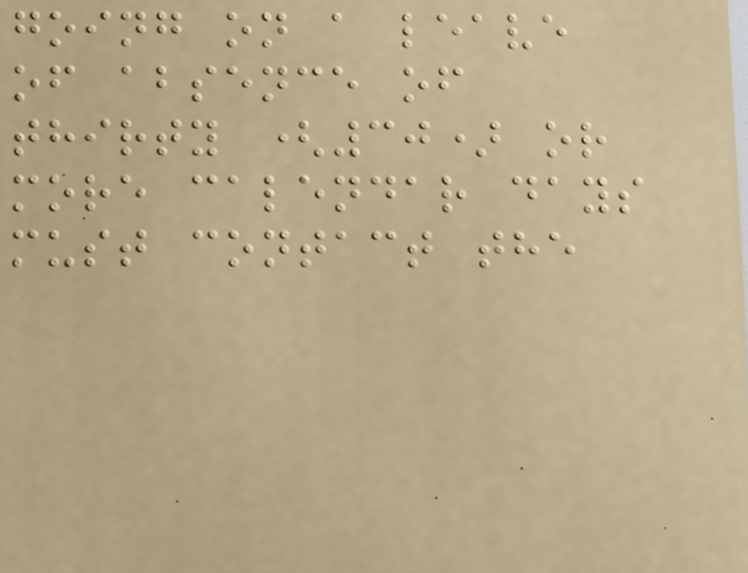going on a leave
of absence of
thirty (30) or
more calendar days
must contact the
